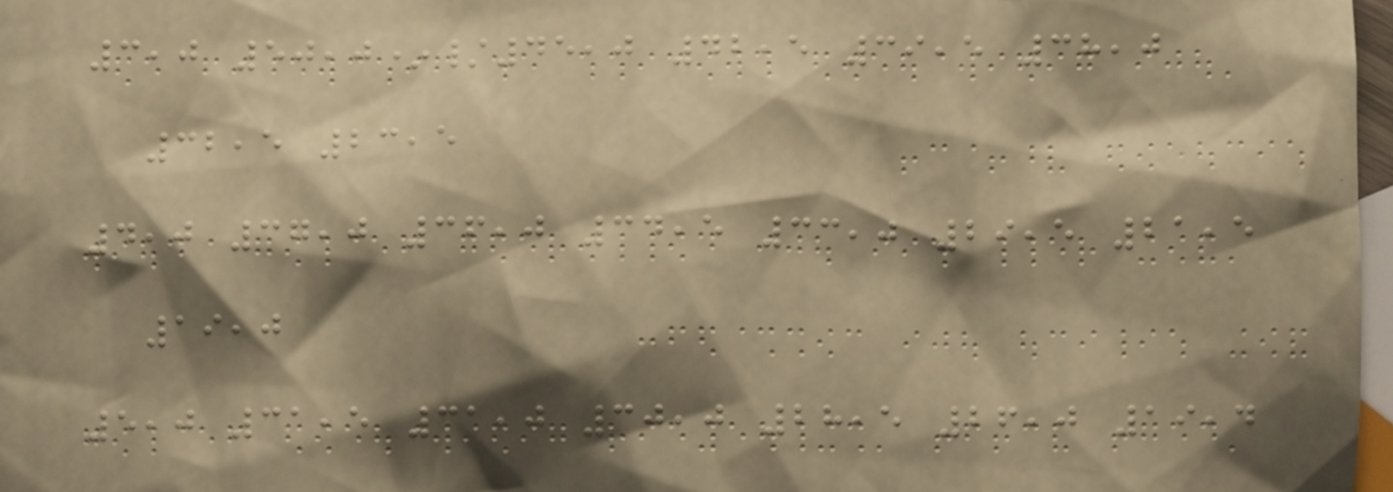3,0 50,0*/45,0 42,5 39,5 38,0
32,5 23,5
4,0 37,0 36,0 34,5 33,0 29,5 21,5
19,0
5,0 31,5 31,0 30,0 28,5 26,0 19,4
